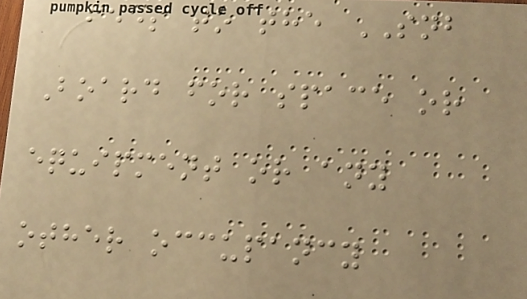fees to the SNB
Board for space or
equipment or any
other occupancy
